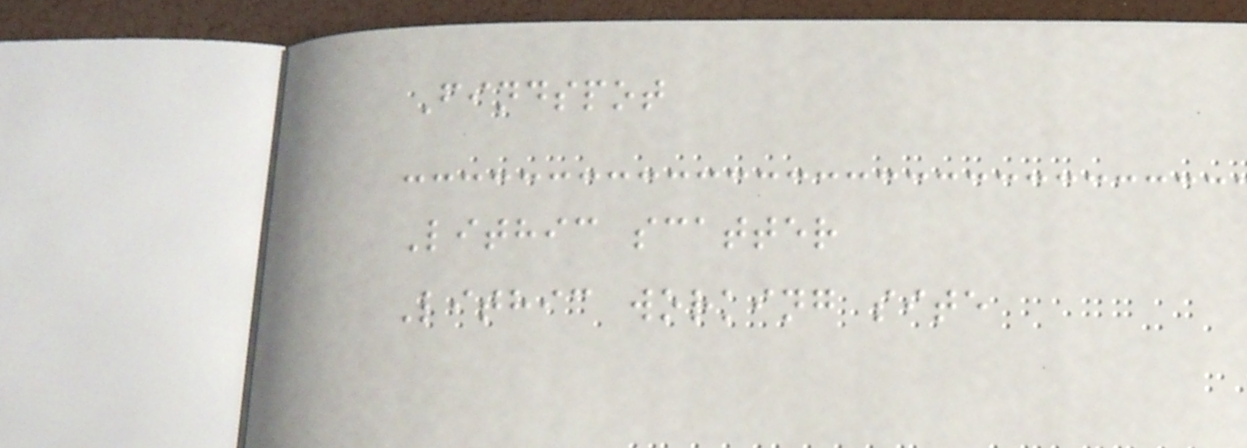Findspot
Lithic scatter
Lithic working site
